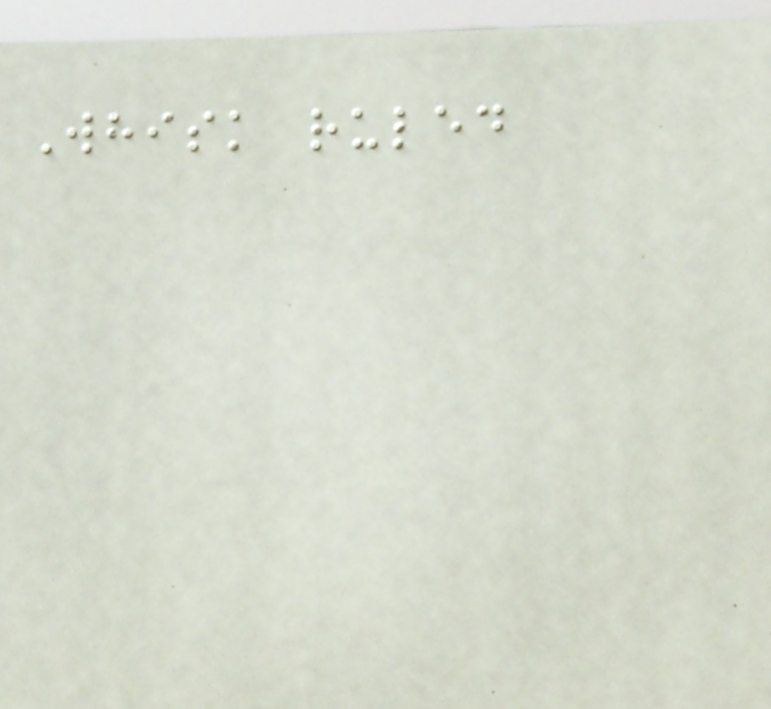Whisk ruled
